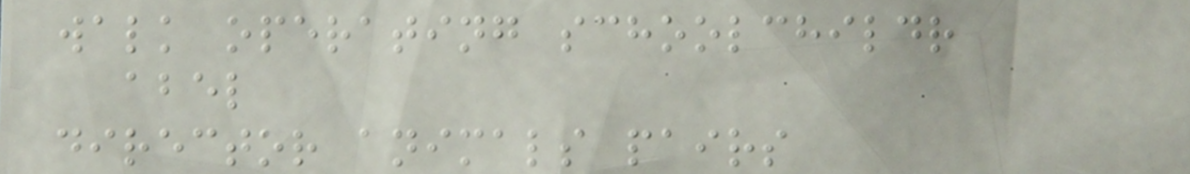walk operating schoolchildr
abel
director animals pairs
